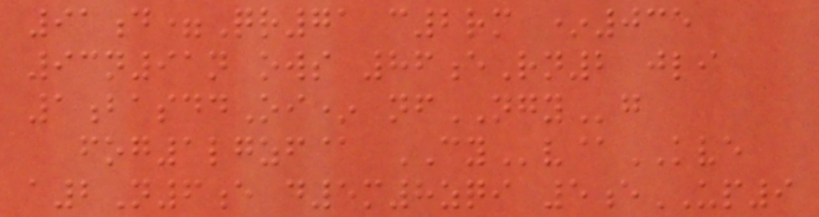91d=Qr71 c2rm *035
93n91n ows 86eRn2 jli
1basddOi* nfNGYg
fog1lgzf@ CYv@KVE
a2N6e d5m8zqi 5eUP9
